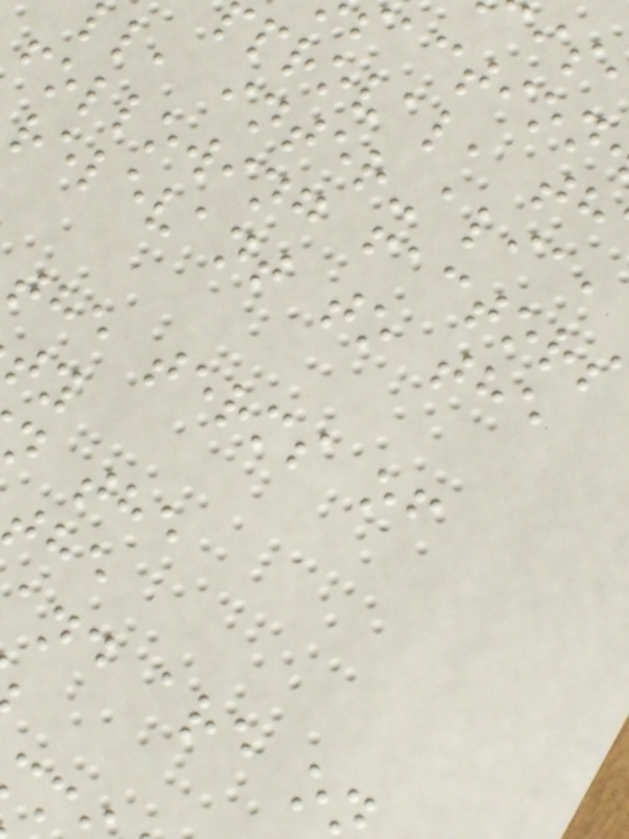proval, th
ll, inter-alia,
following factors
relevant to the
the terms of
nd are o
